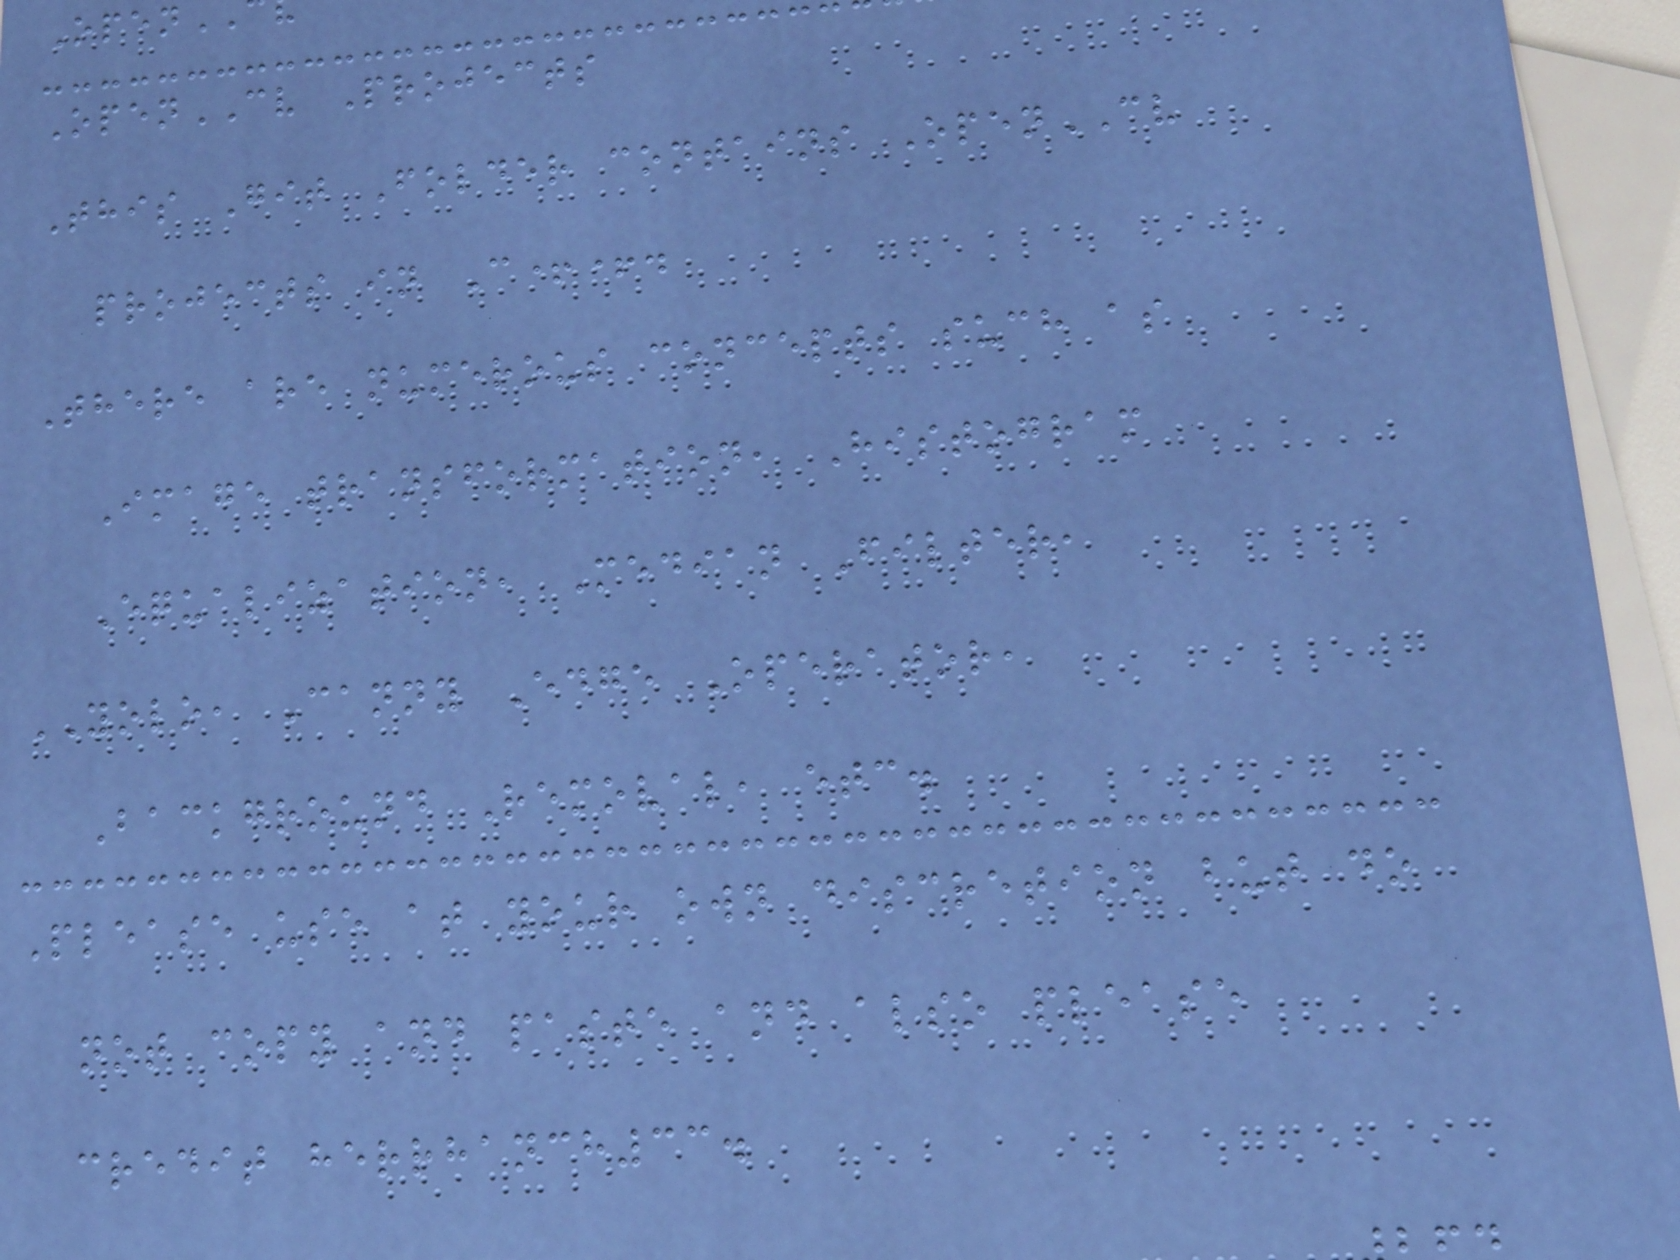Open
OpenCV Projects
This Git Folder contains OpenCV
projects in C++.
There are numerous concepts such as
Image transformation, Histogram
Equalization, Median Filter,
YOLO, Canny Edge Operator,
Background Removal, etc.
Please use at your own discretion but do
not copy and paste and also please
credit herrhanch33.
